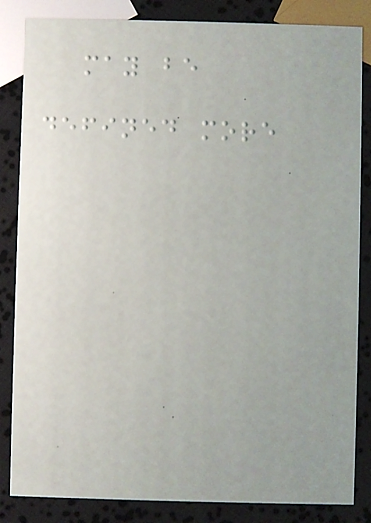may be
defined more
